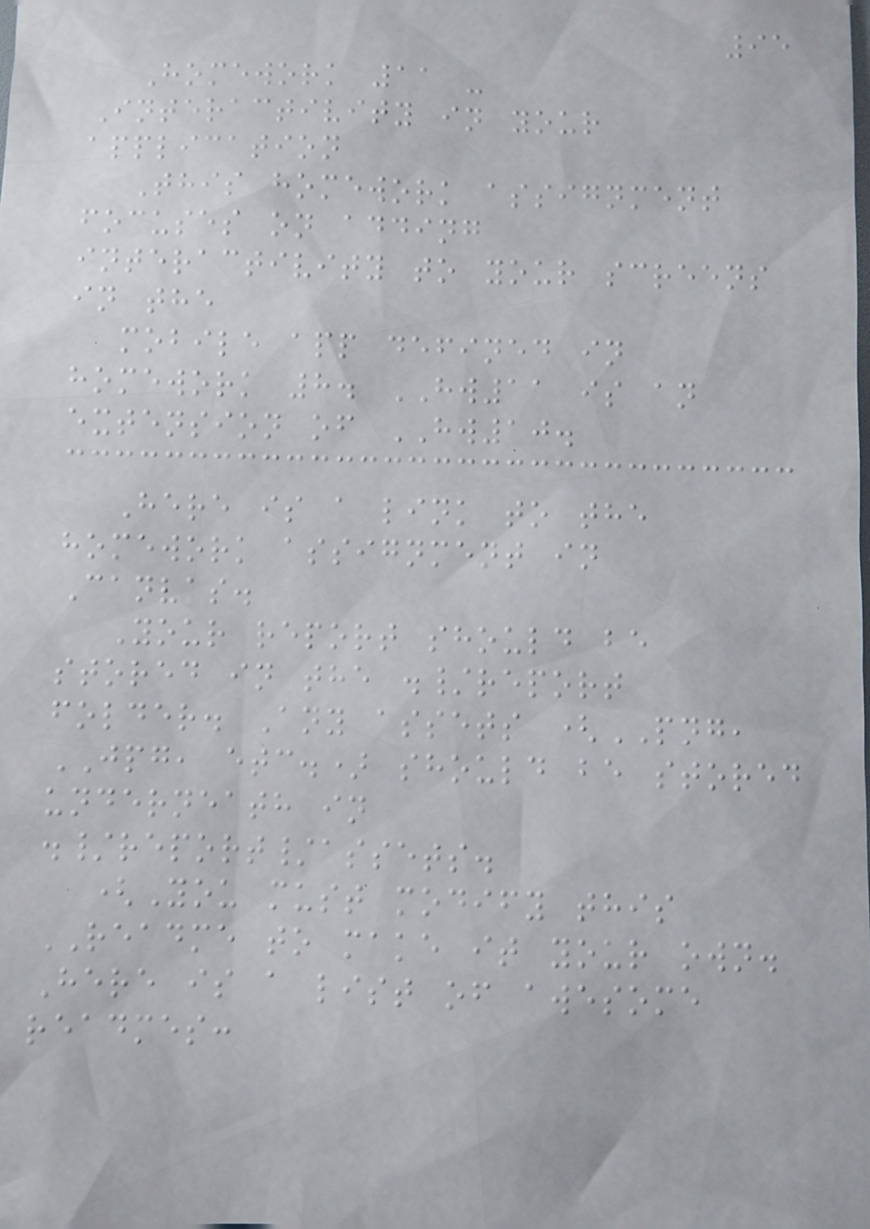95
Homework 11 -
Interactivity in your
application
This homework assignment
focuses on adding
interactivity to your screens
in the
mobile app defined in
homework 8. HW11 is an
extension of HW10.
Here is a link to the
homework assignment in
Canvas.
Your report should be
stored in the ./report
folder. Any assets (PNG,
JPG, etc.) should be stored
underneath in
./report/assets.
(You must modify this
README to make it your own.
Here is a list of awesome
readmes:
